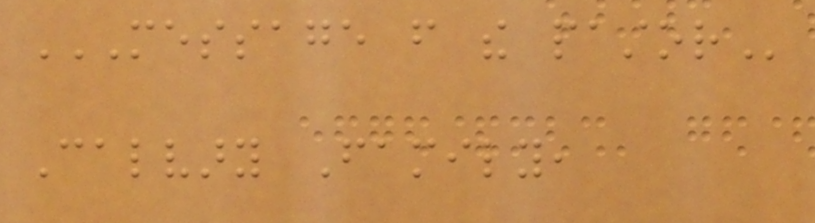MESSAGE FROM THE PASTOR
Calvary Family,
